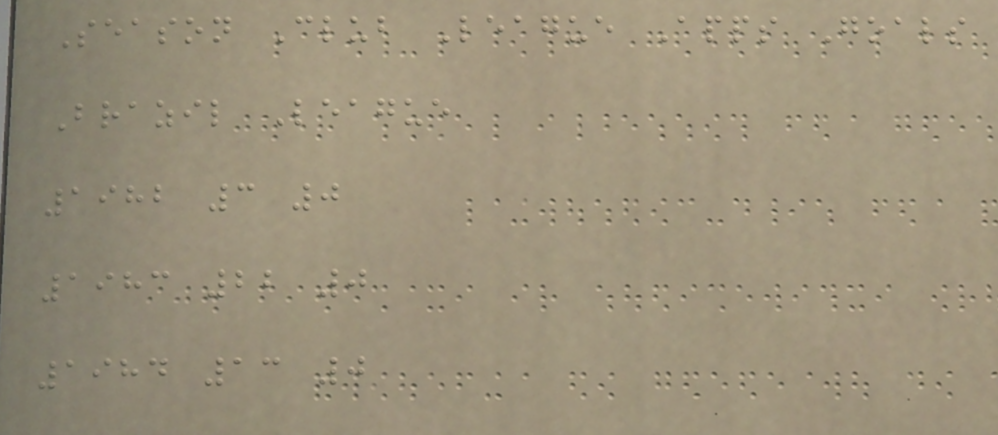Season Club League Apps Goals
Brazil League
1982 3 0
1983 22 0
1984 13 0
